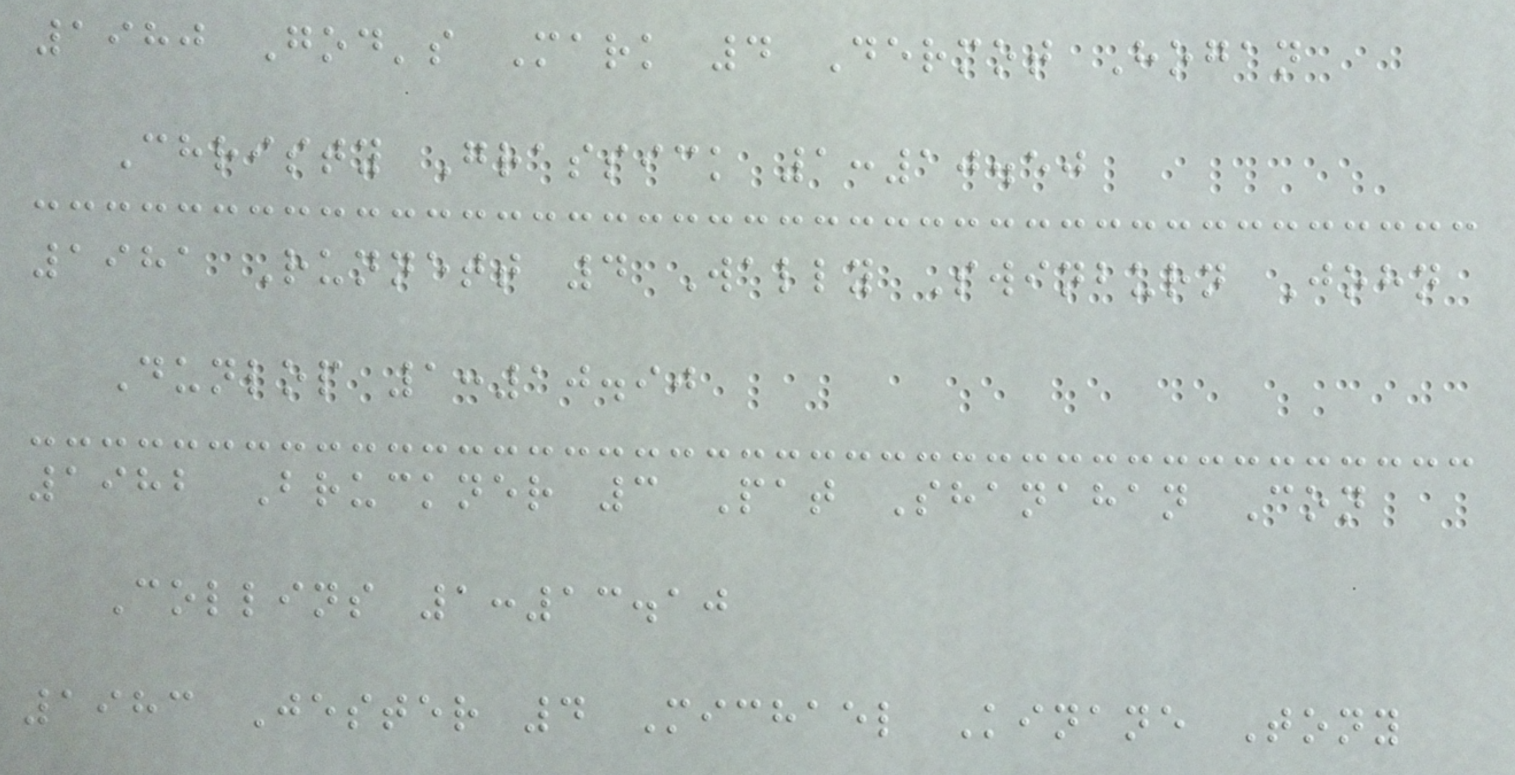1980 God's Mark 4 Dermot Hogan
Christy Grassick 1:10.50
1981 Runnett 4 Wally Swinburn John
Dunlop 1:10.90
1982 Bruckner 3 Pat Shanahan Con
Collins 1:13.10
1983 Jester 4 Michael Kinane Tony
